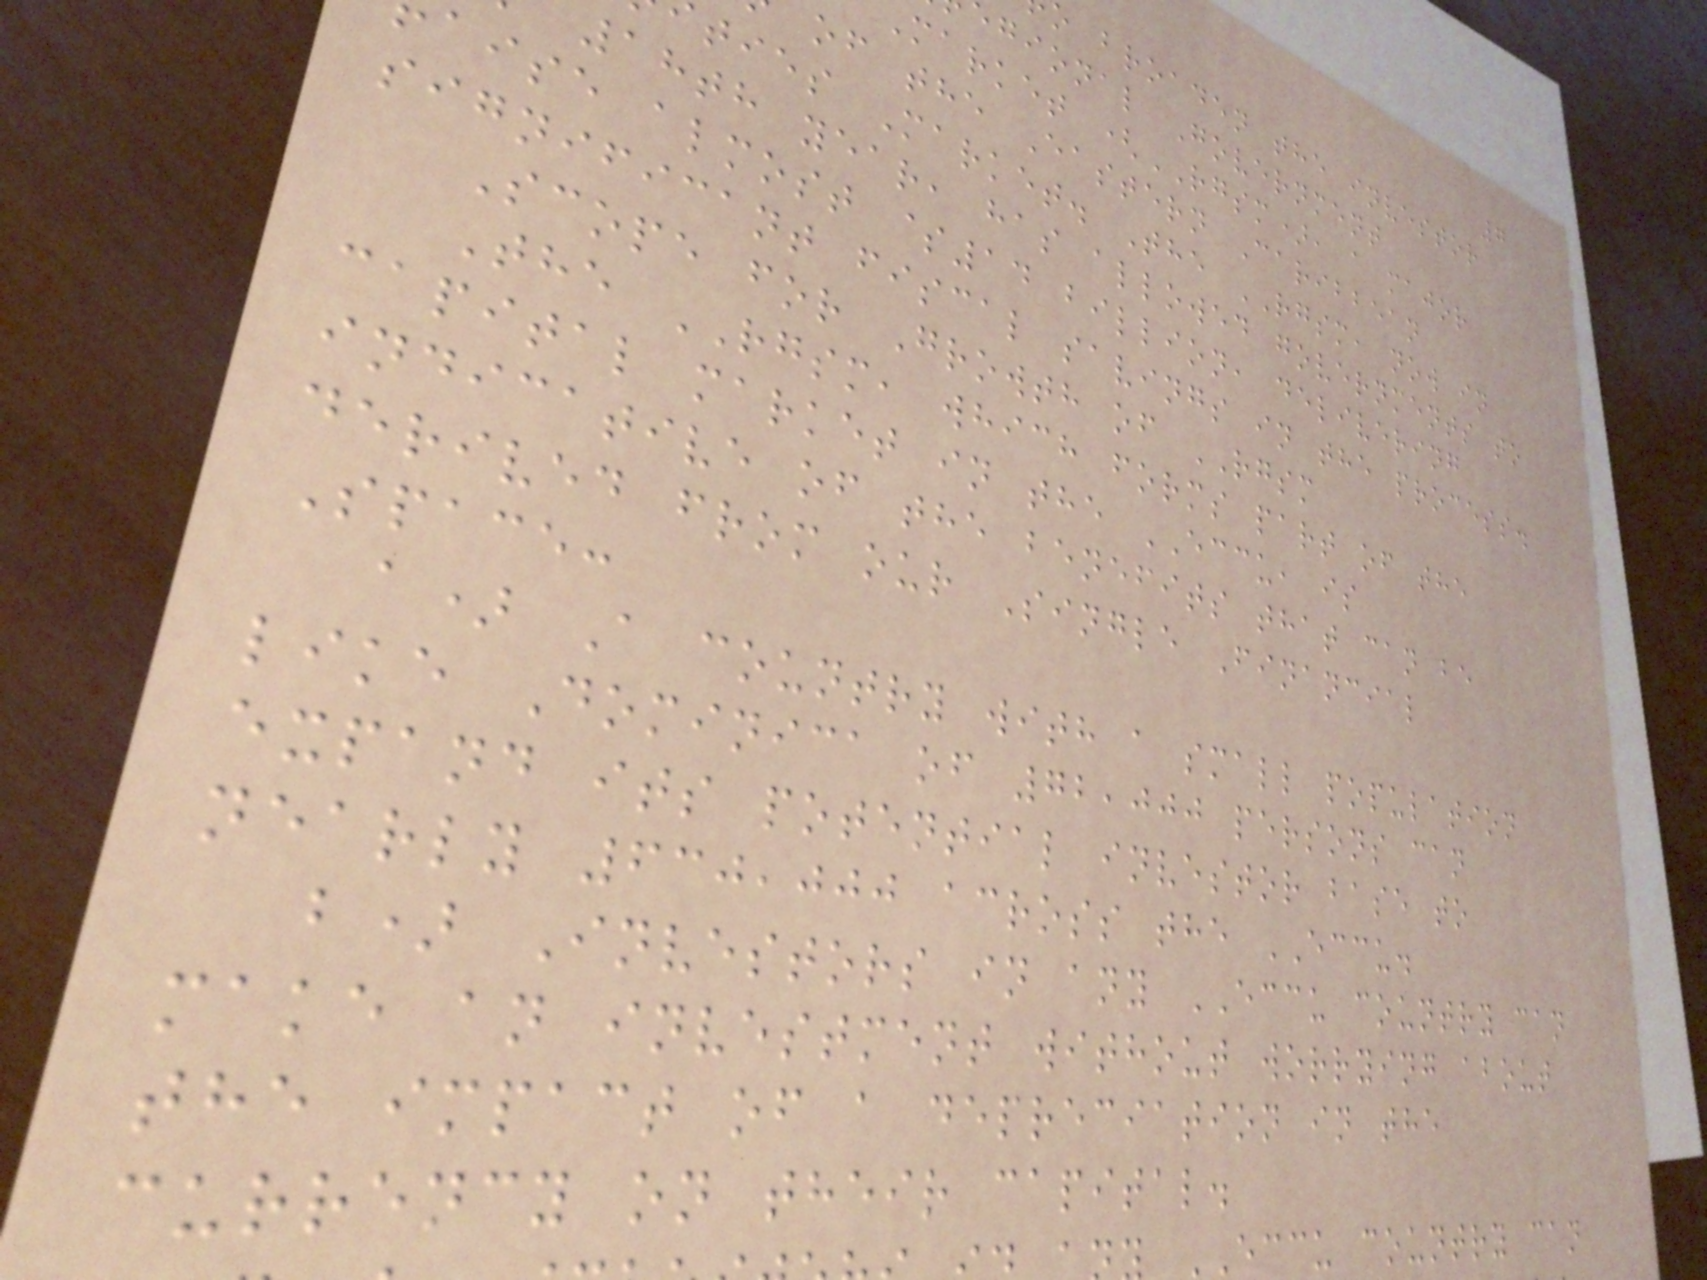7
o broaden the investor
gional Government
market (RGSM), a major
of the Eastern Caribbean
ties Market. The RGSM, now in
18th year, has allowed governments to
aise almost $14 billion, delivering
significant fiscal savings in the process.
Scope for Growth of RGSM
The RGSM, which forms part of the
capital market in the ECCU, is
indicative of the benefits that can be
derived from our Single Financial
Space:
a) A country with a small population
like Dominica of 72,000 persons can
expand its potential investor base to
nearly 630,000 across the ECCU.
b) Investors in any ECCU country can
make an investment without worrying about
the impact of a depreciation in the
currency on their capital.
ECCU country can
